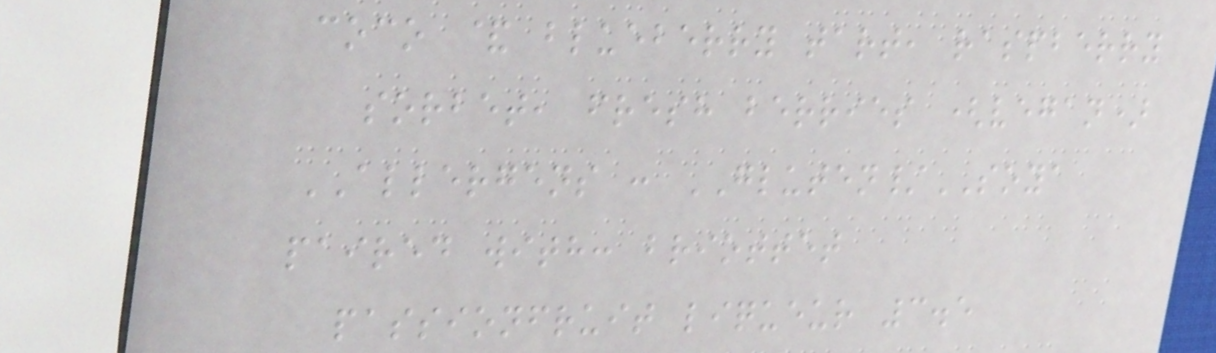coco & blueberry tart, raspberry
sorbet, fresh berries (vegan)
ALLERGENS : GLUTEN/SOYA
paired with: briottet
passionfruit liqueur 3.5
